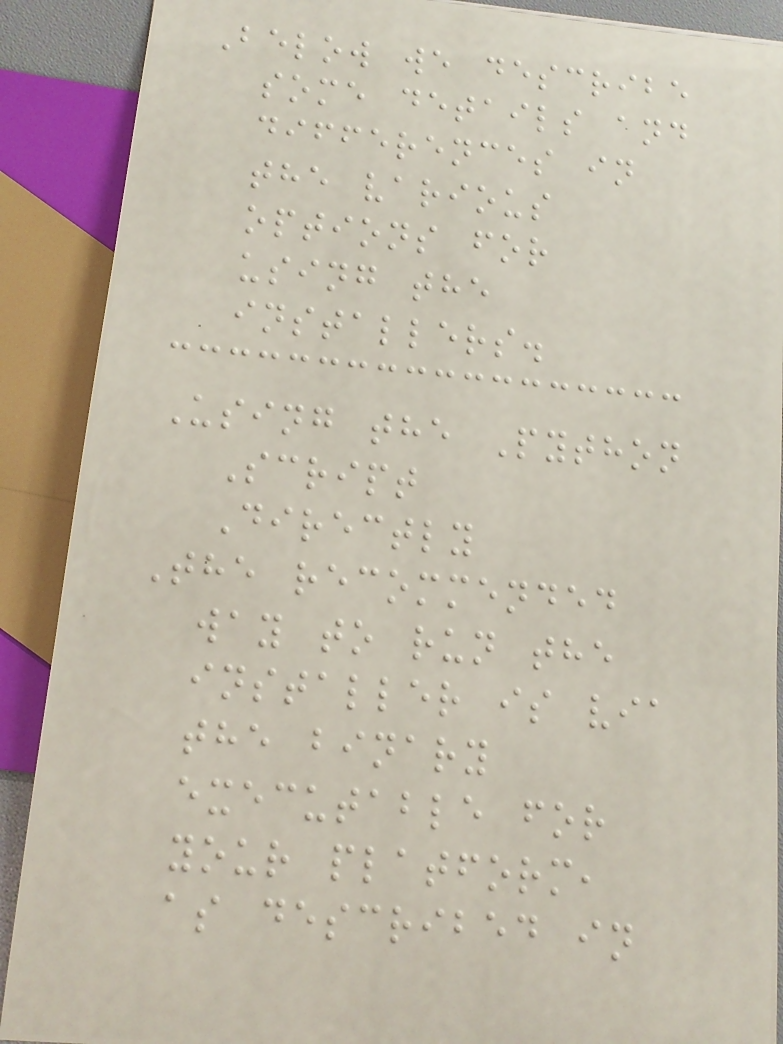Below we describe
some details and
differences in
the various
options for
using the
installers.
Using the Python
Script
Directly
The recommended
way to run the
installer is via
the binary
executable for
your platform,
as described in
